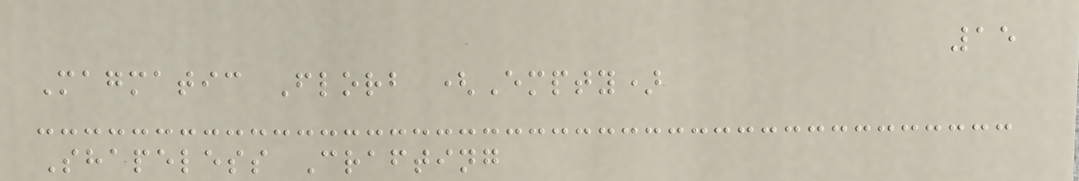15
Magmatic Florb (Empty)
Shapeless Crafting
